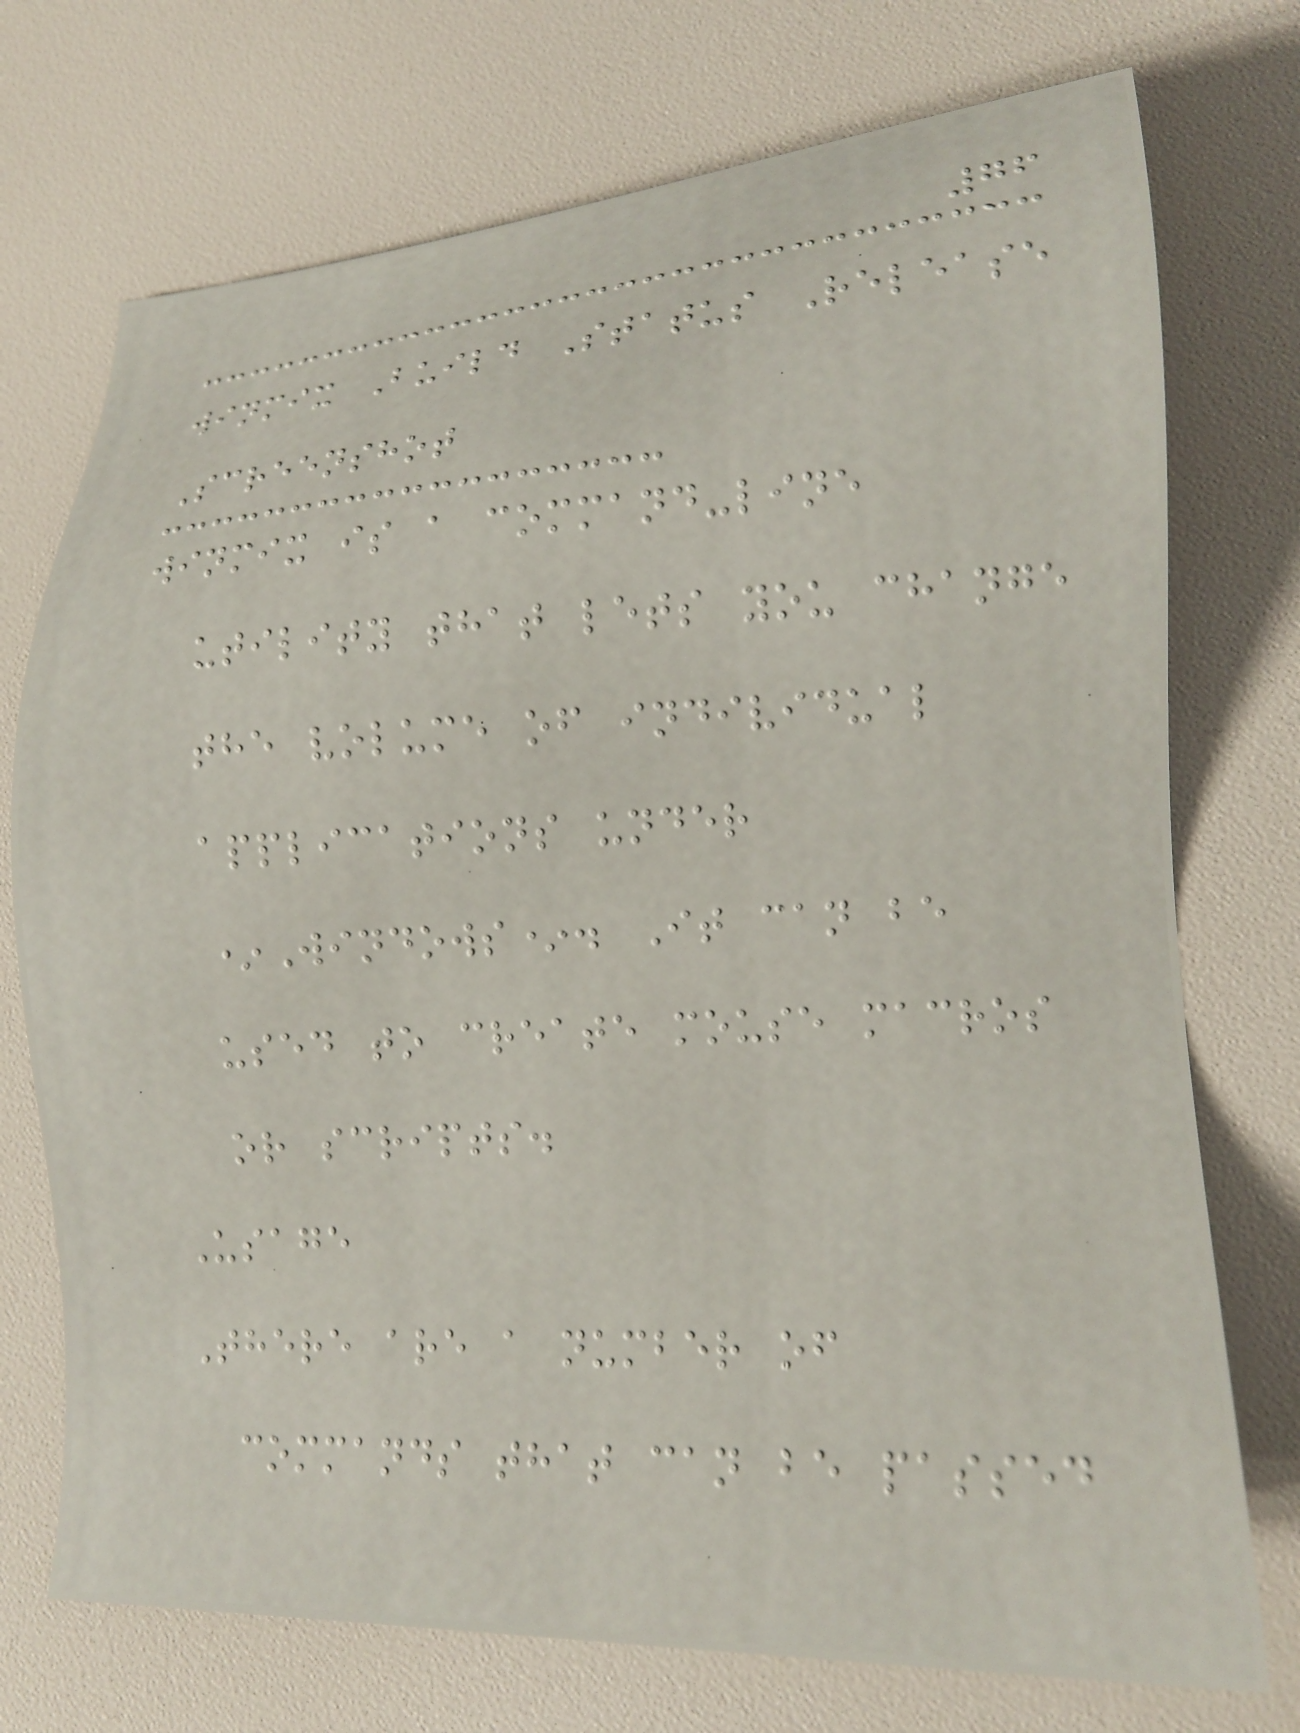76
winmix Build Status Release
Screenshot
winmix is a command-line
utility that lets you change
the volume of individual
applications under
*Windows*. It can be
used to create mouse macros
or scripts.
Usage
There are a number of
commands that can be passed
